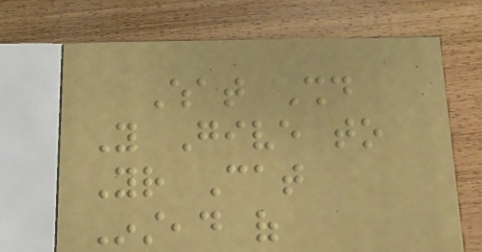What Should
You Give to
Your Cat
Instead of
